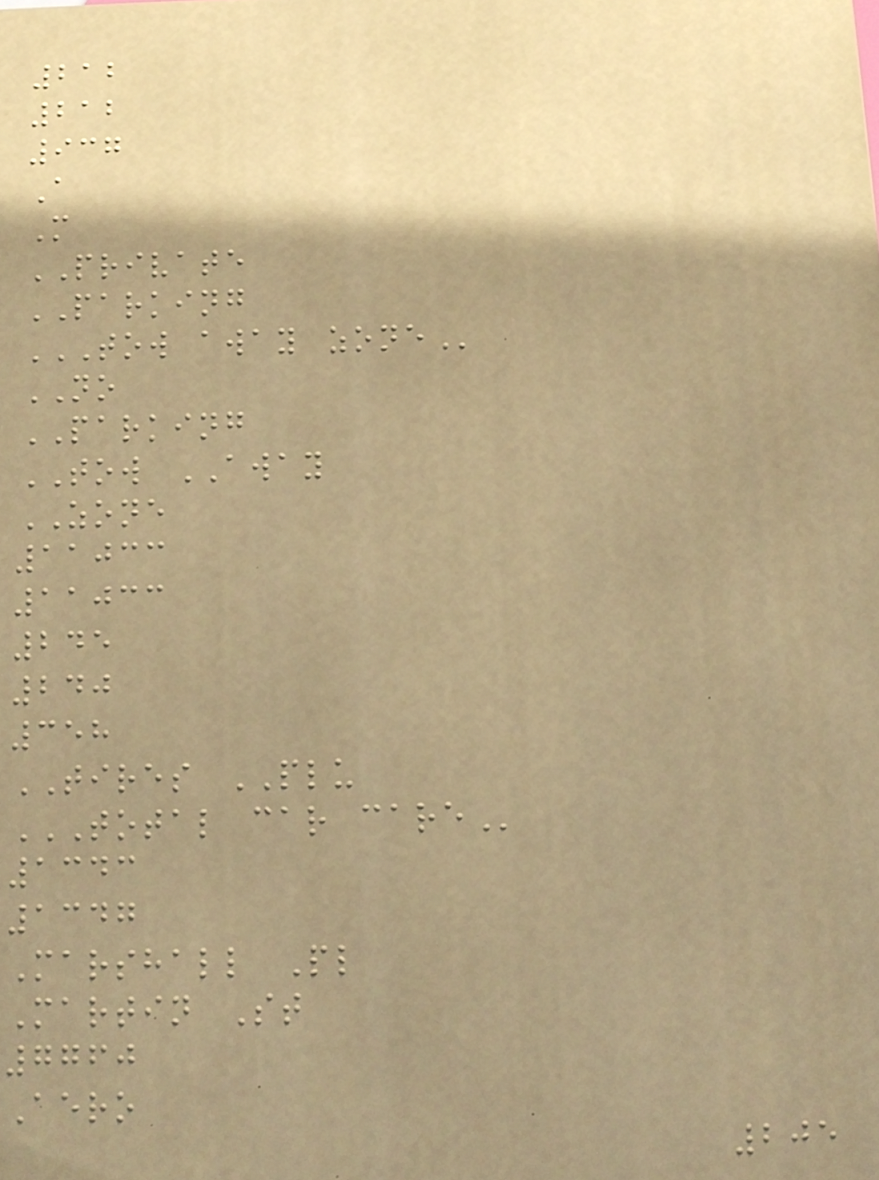212
212
937
A
M
PRIVATE
PARKING
TOW AWAY ZONE
NO
PARKING
TOW AWAY
ZONE
11033
11033
245
240
358
TIRES PLU
TOTAL CAR CARE
1343
1347
Marshall Pl
Martin St
7760
Aero
205
